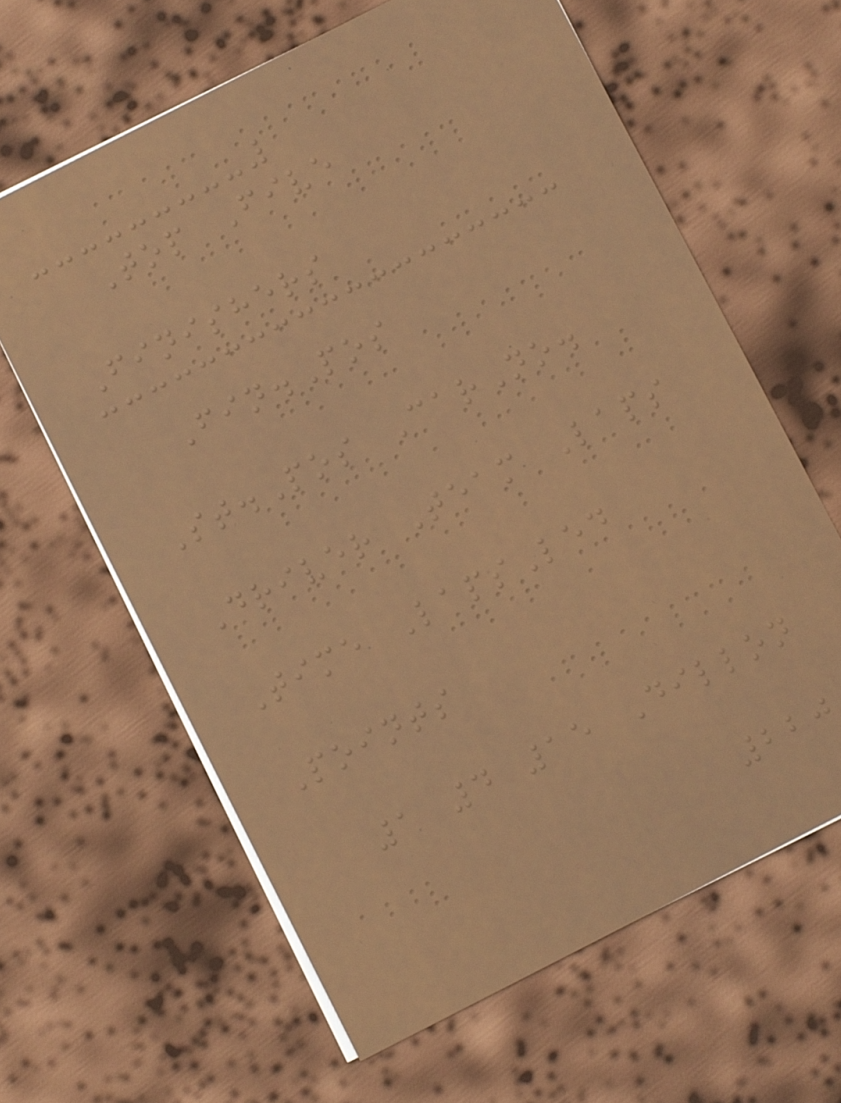Top Five
Finishers
Fin.Pos
St.Pos CarNo.
Driver Team Laps
Time LapsLed
Points
1 4 15 Dillon
220
